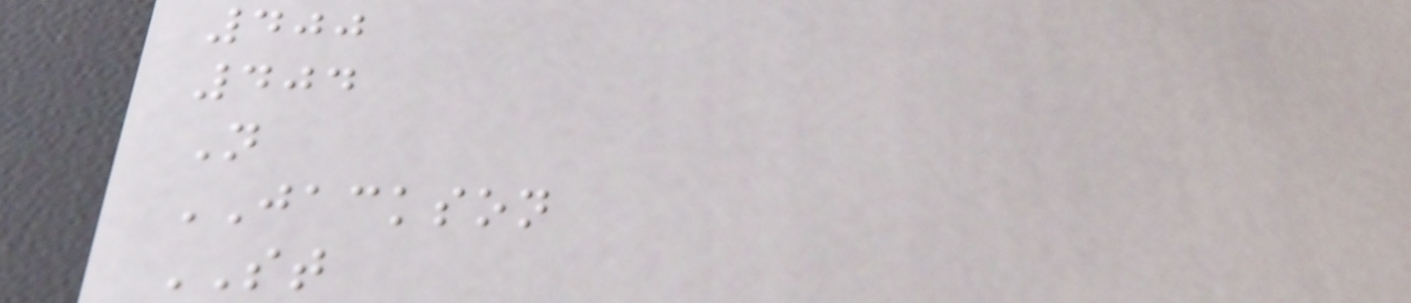400
404
N
JACKSON
ST
